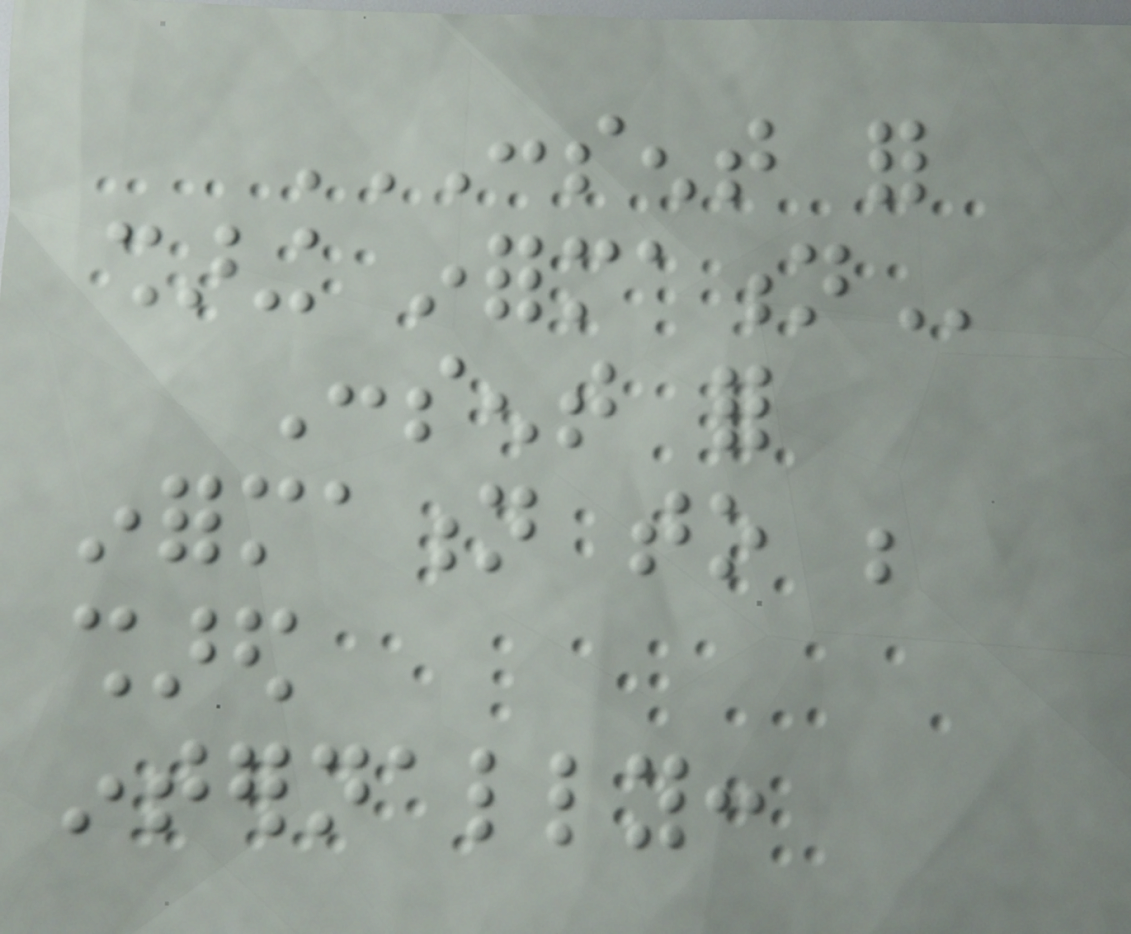CONSENT FOR
SHARING INFORMATION
Consent for
information to be
shared
internally:
